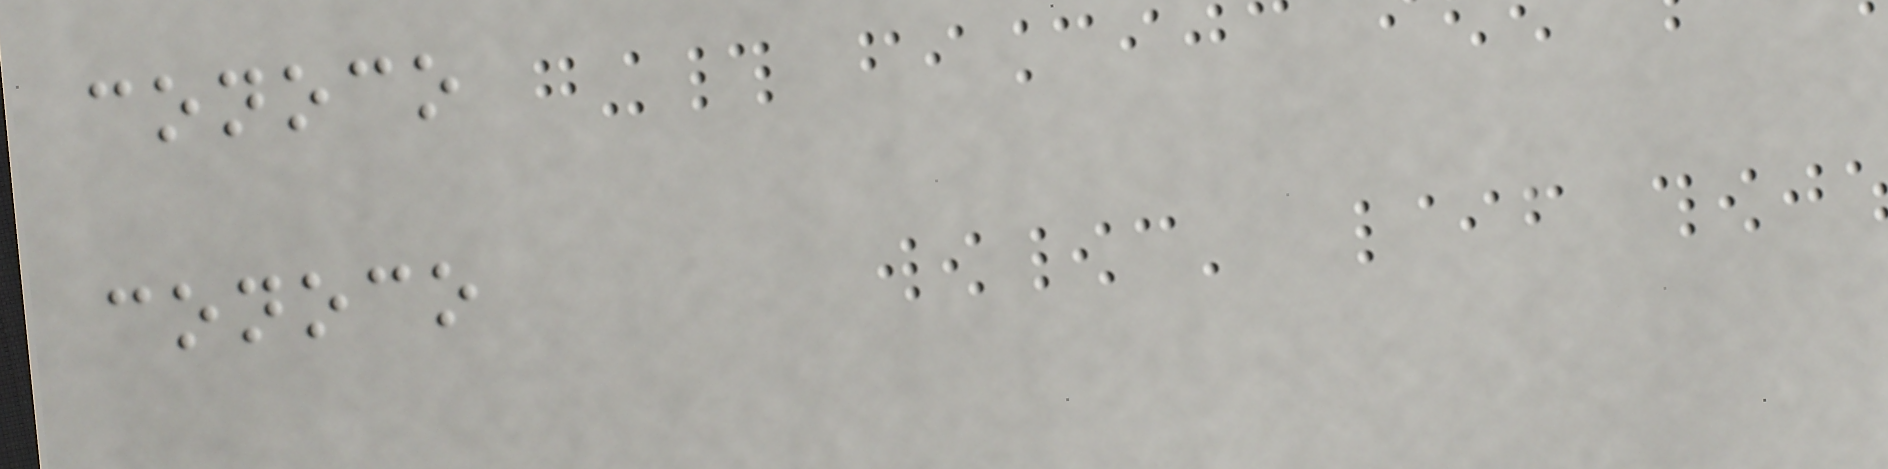conoco
conoco
